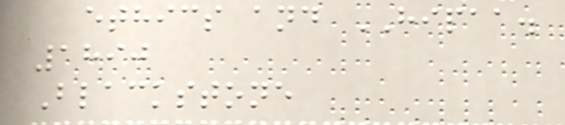ethics and HIPAA.
1890
Blackstone
